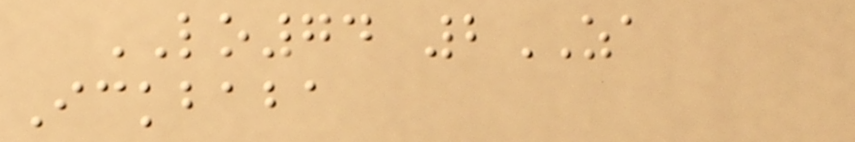LO74 2ZA
Ickbaba
